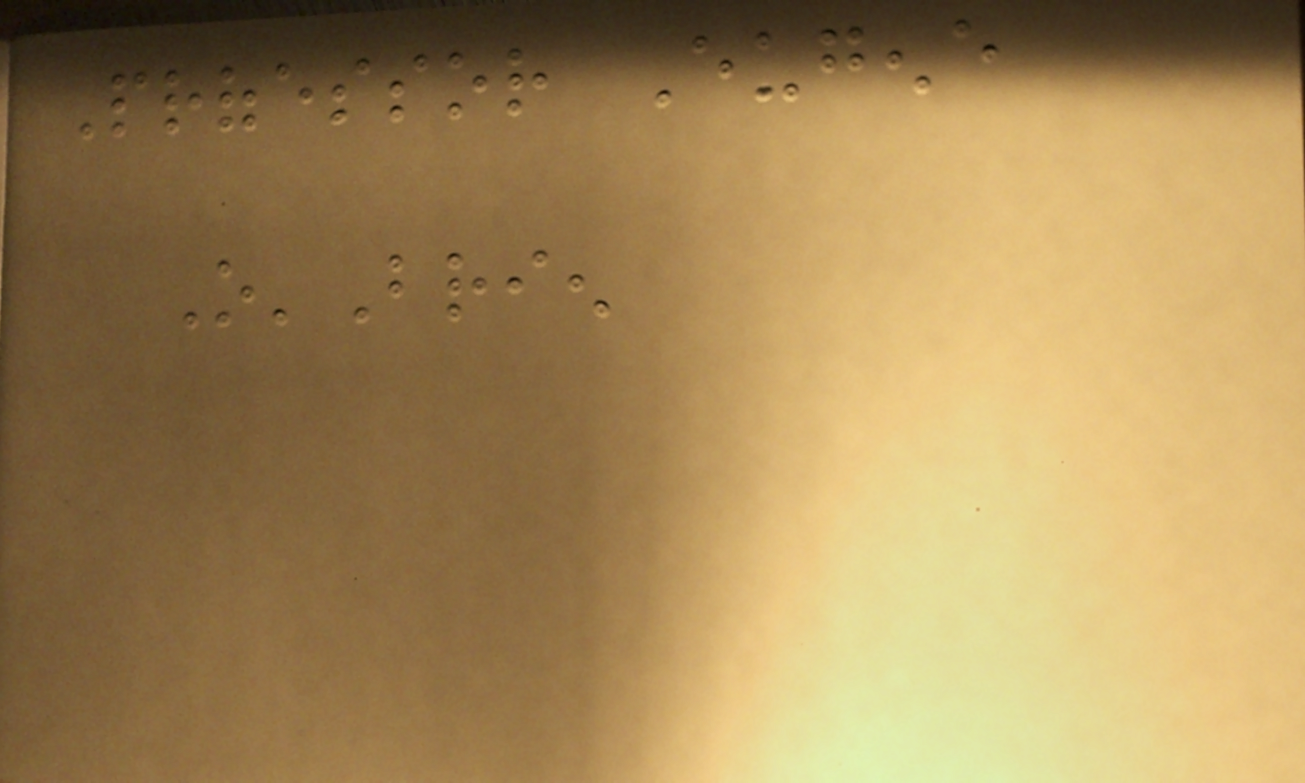Professor Eugene
O'Brien
